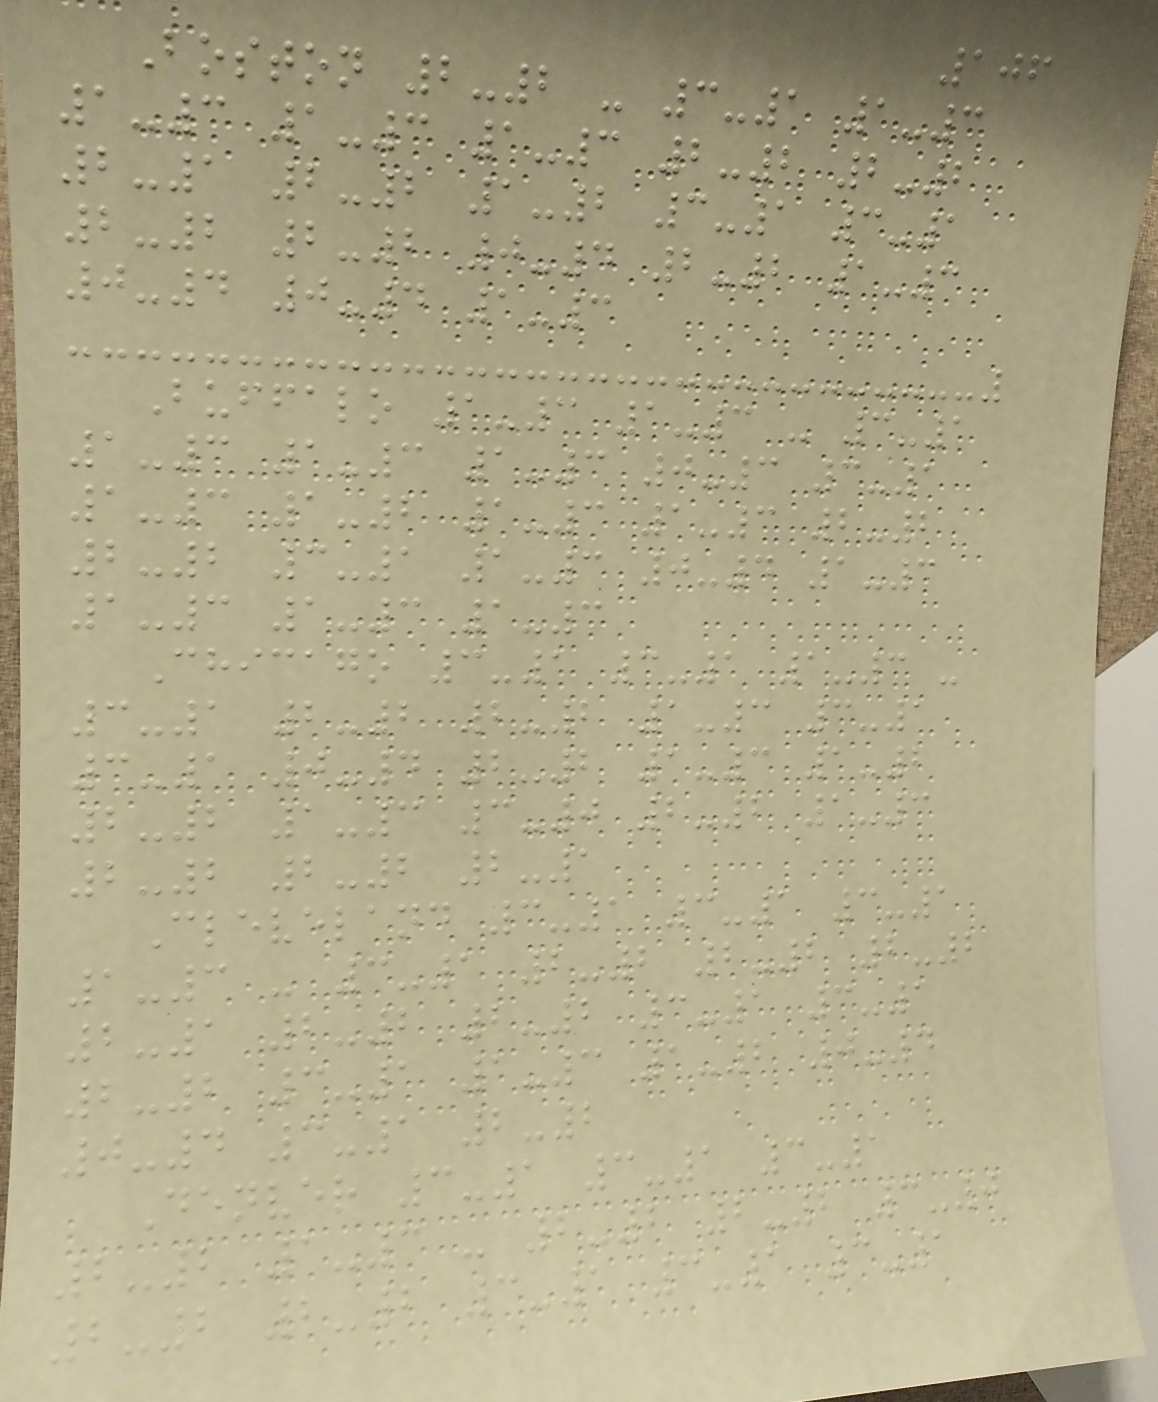106
Boston 2-2 - 3-1 1-3
1-3 1-3 1-3 2-2 2-2
2-1 2-2 1-2 3-1 3-1
2-2 2-2 0-4 2-2 1-3
0-4 0-4 1-3
Buffalo 1-3 1-3 - 3-1
1-3 1-3 1-3 0-3 3-1
1-3 1-2 1-3 1-3 2-2
2-2 3-1 1-3 0-4 1-3
1-3 1-3 1-3
Chicago 3-1 3-1 1-3 -
3-1 2-2 2-2 1-3 3-1
3-1 0-4 2-2 1-3 1-2
2-2 1-3 3-0 2-2 1-3
2-2 2-2 2-1
Cleveland 3-1 3-1 3-1
1-3 - 3-1 2-2 2-2 2-2
2-1 2-2 2-2 3-1 3-1
2-2 3-1 1-3 1-2 0-4
0-4 3-1 2-2
Denver 3-1 3-1 3-1
2-2 1-3 - 2-2 2-2 3-0
2-2 2-2 3-1 3-1 3-1
